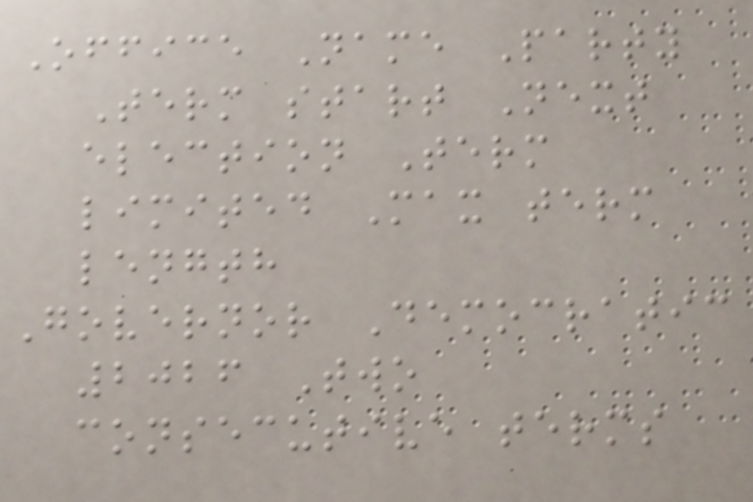Office Name Party
Term start Next
election Term
limited Max term
length
Governor Democratic
2026 Two
consecutive terms
